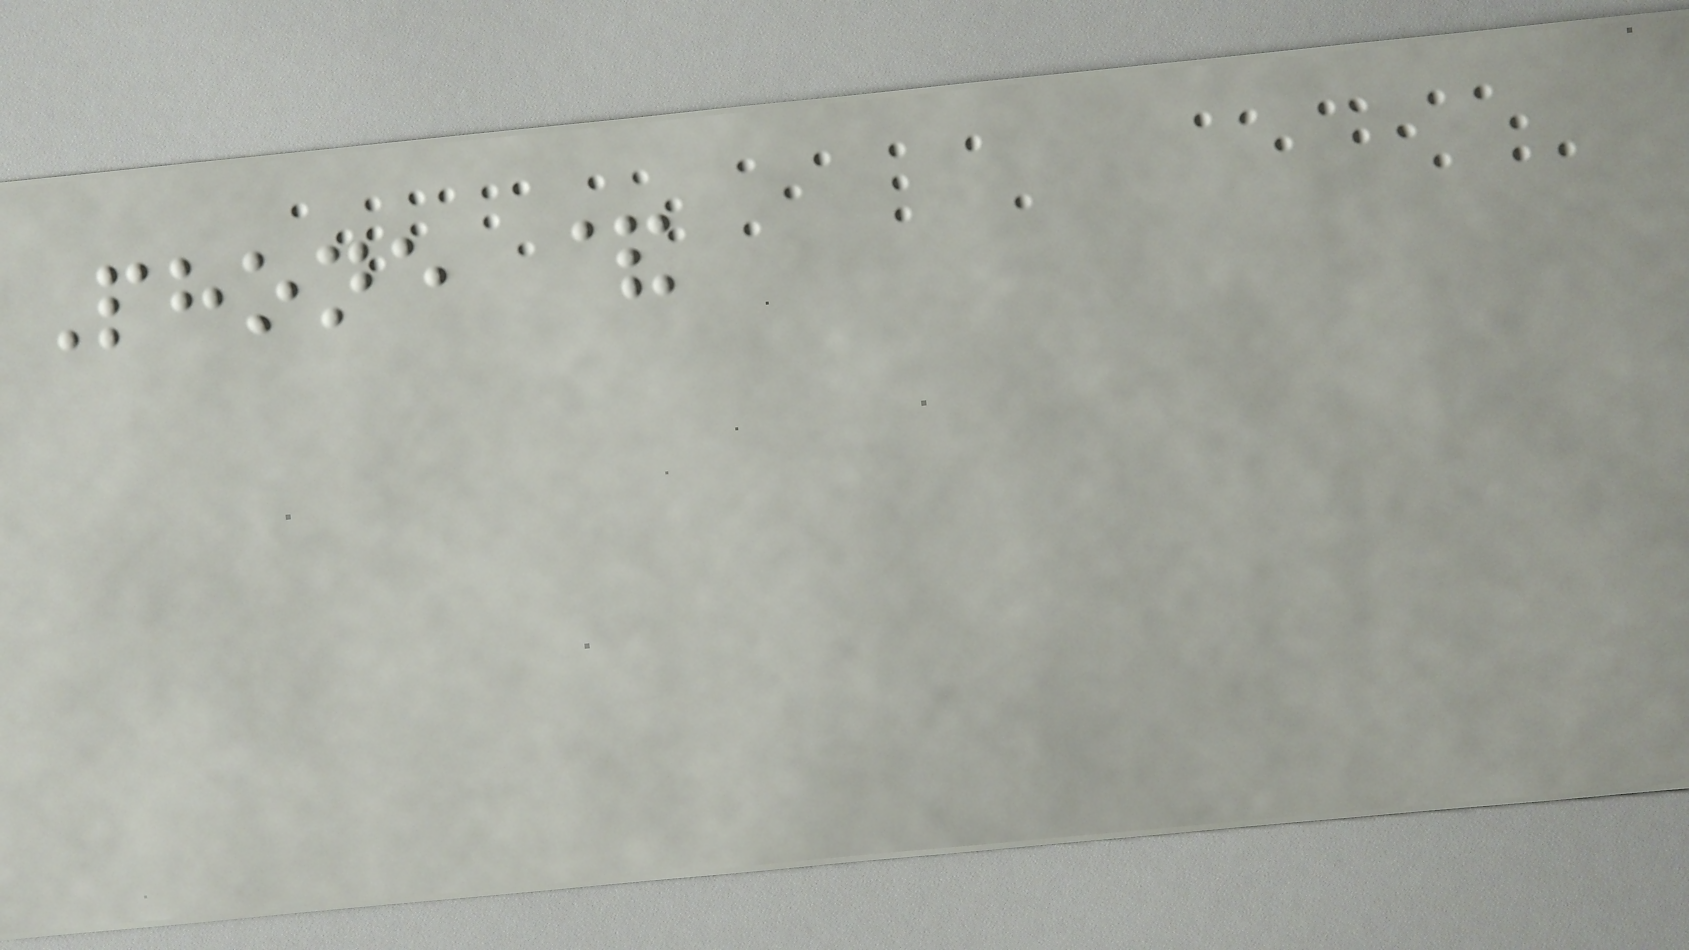Phone &
